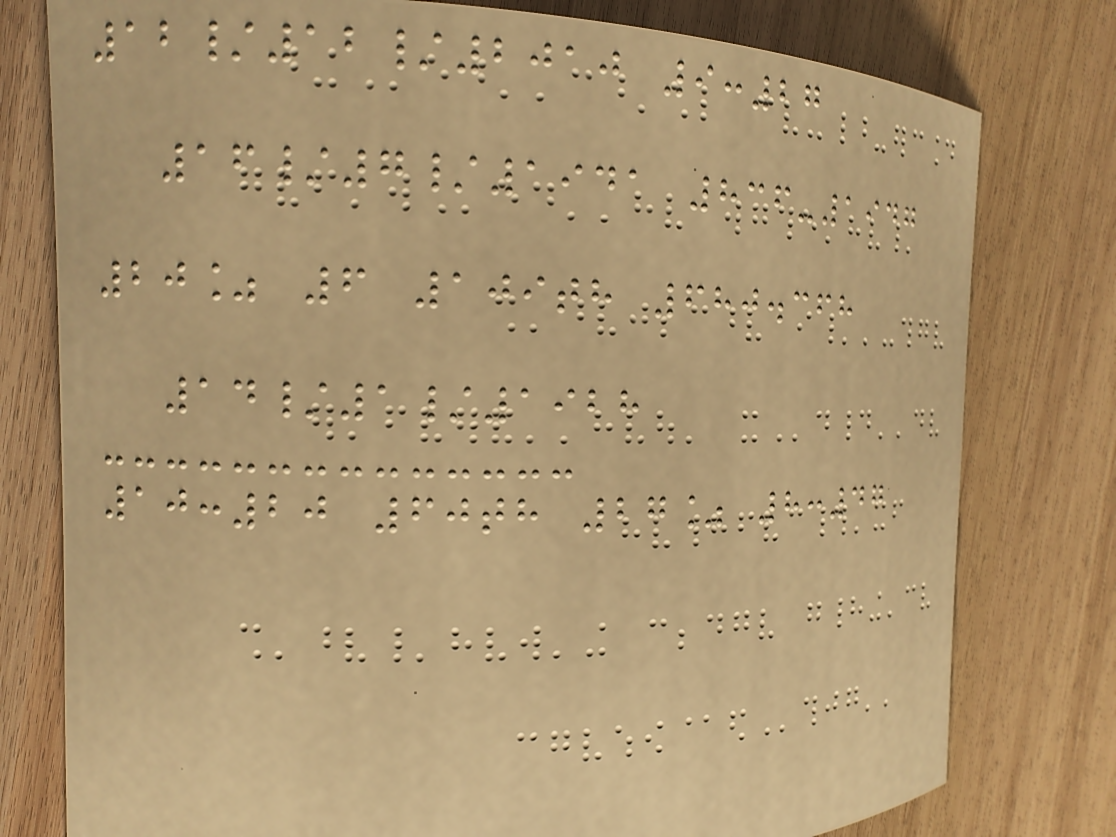12/12/2010 9:27
16/7/1941 836-1947
20% 6 109th 680.368
14/1/1928
10:20 60th 27% 8:47
